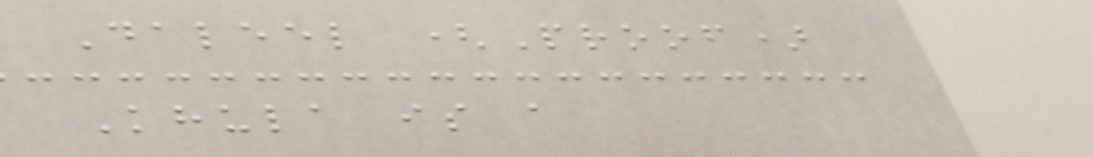Daleel (Proof)
Khula is a
